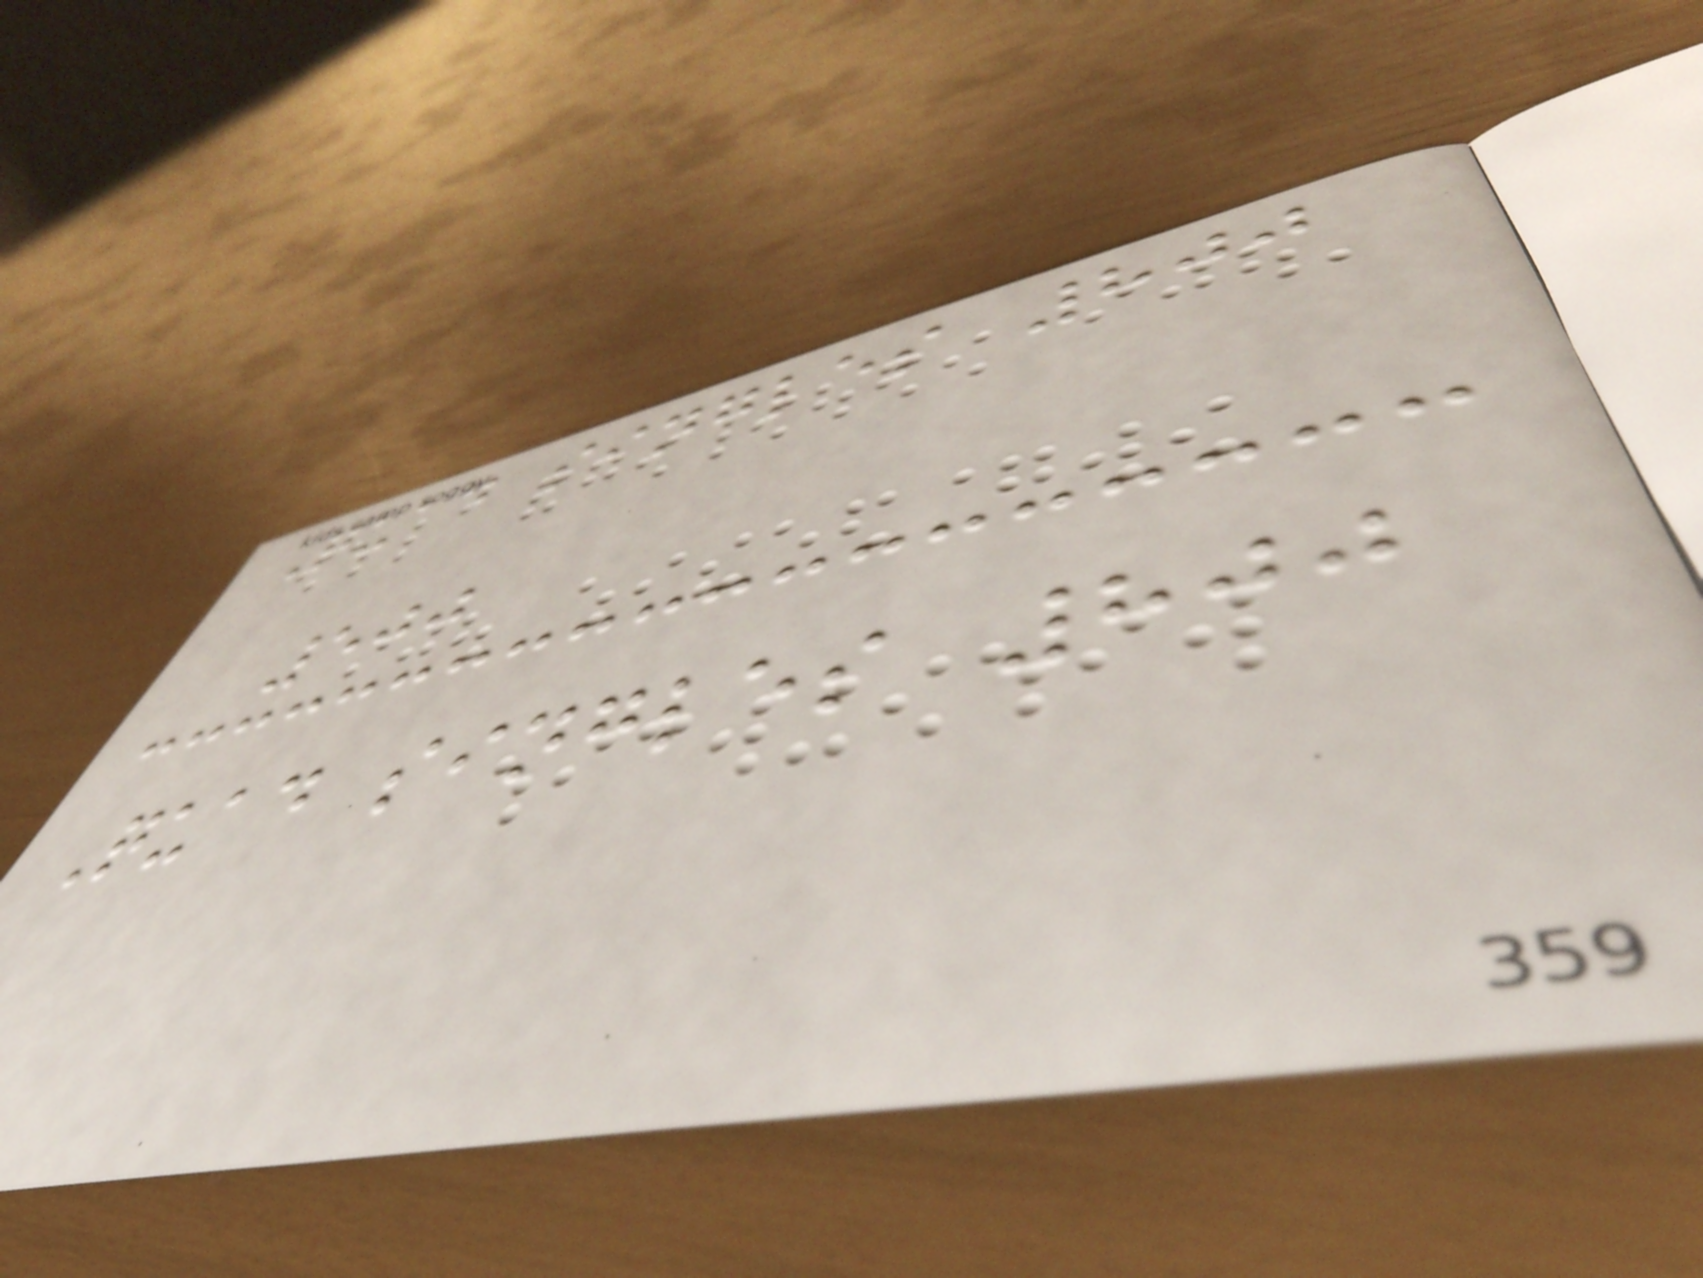Quad singles 800
500
Quad singles 800
